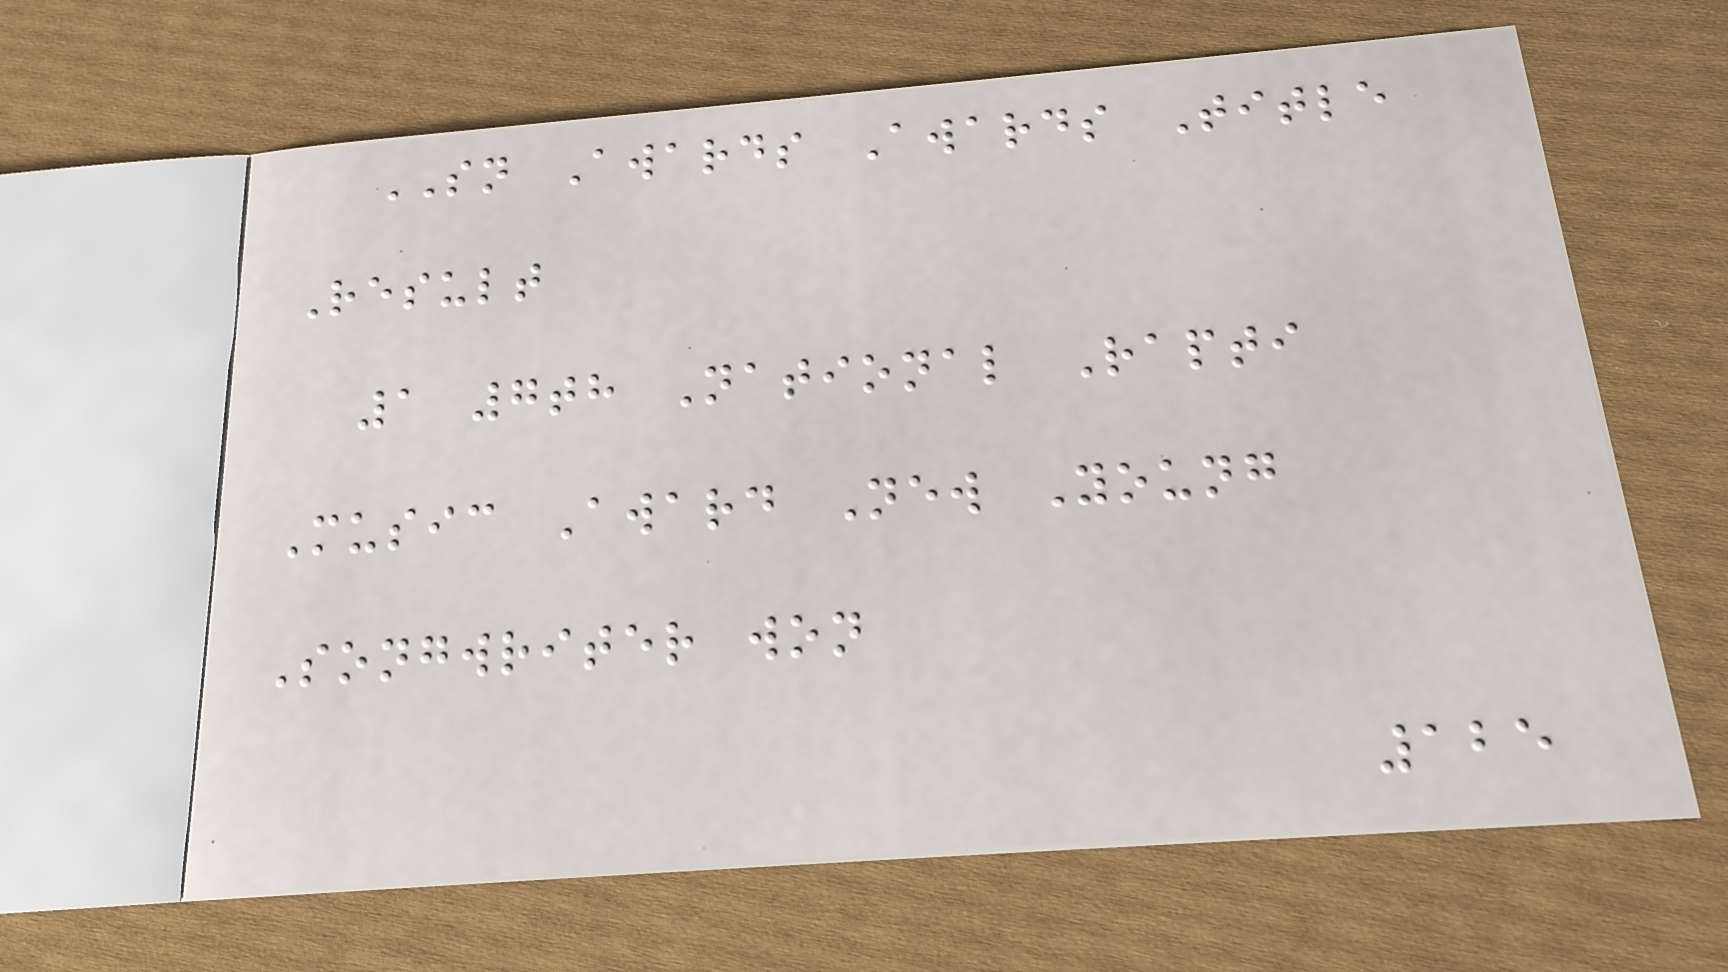SN Awards Awards Title
Result
1 7th National Rapti
Music Award New Young
Songwriter won
125
